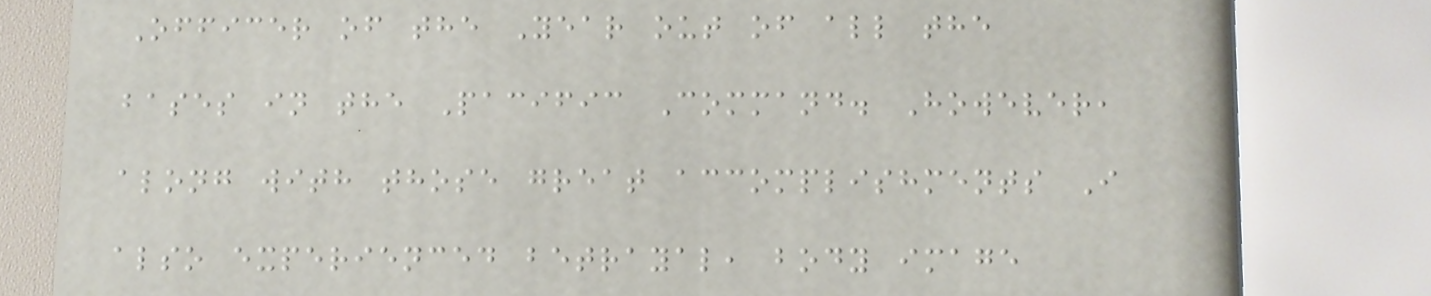Officer of the Year out of all the
bases in the Pacific Command. However,
along with those great accomplishments I
also experienced betrayal, body image
